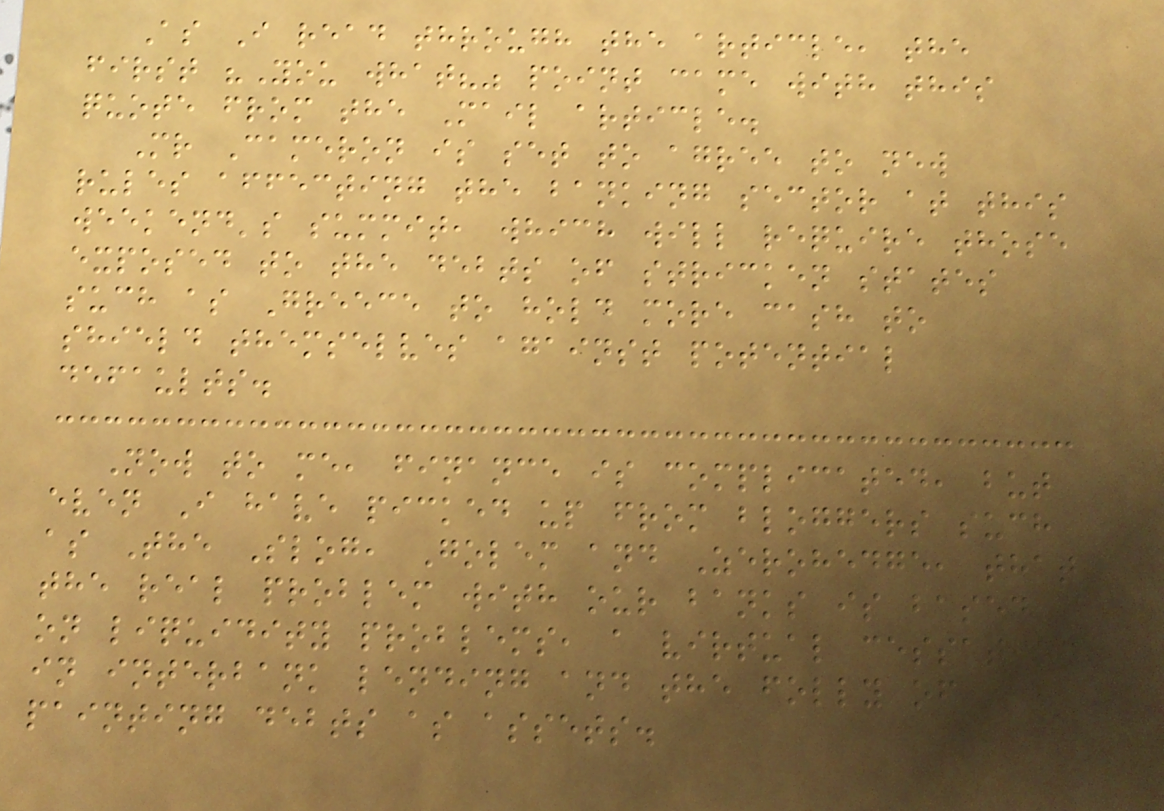As I read through the article, the
first "You what?" point came with this
quote from the Mail article.
Mr Cameron is set to agree to new
rules affecting the banking sector at this
weekend's summit, which will require those
exposed to the debts of stricken states
such as Greece to hold more cash to
shield themselves against potential
defaults.
Now to me, finance is complicated, but
even I have picked up from bloggers such
as The Slog, Golem and Zerohedge, that
the real problem with our banks is based
on liquidity problems, a virtual cessation
in interbank lending and the folly of
painting debts as assets.
